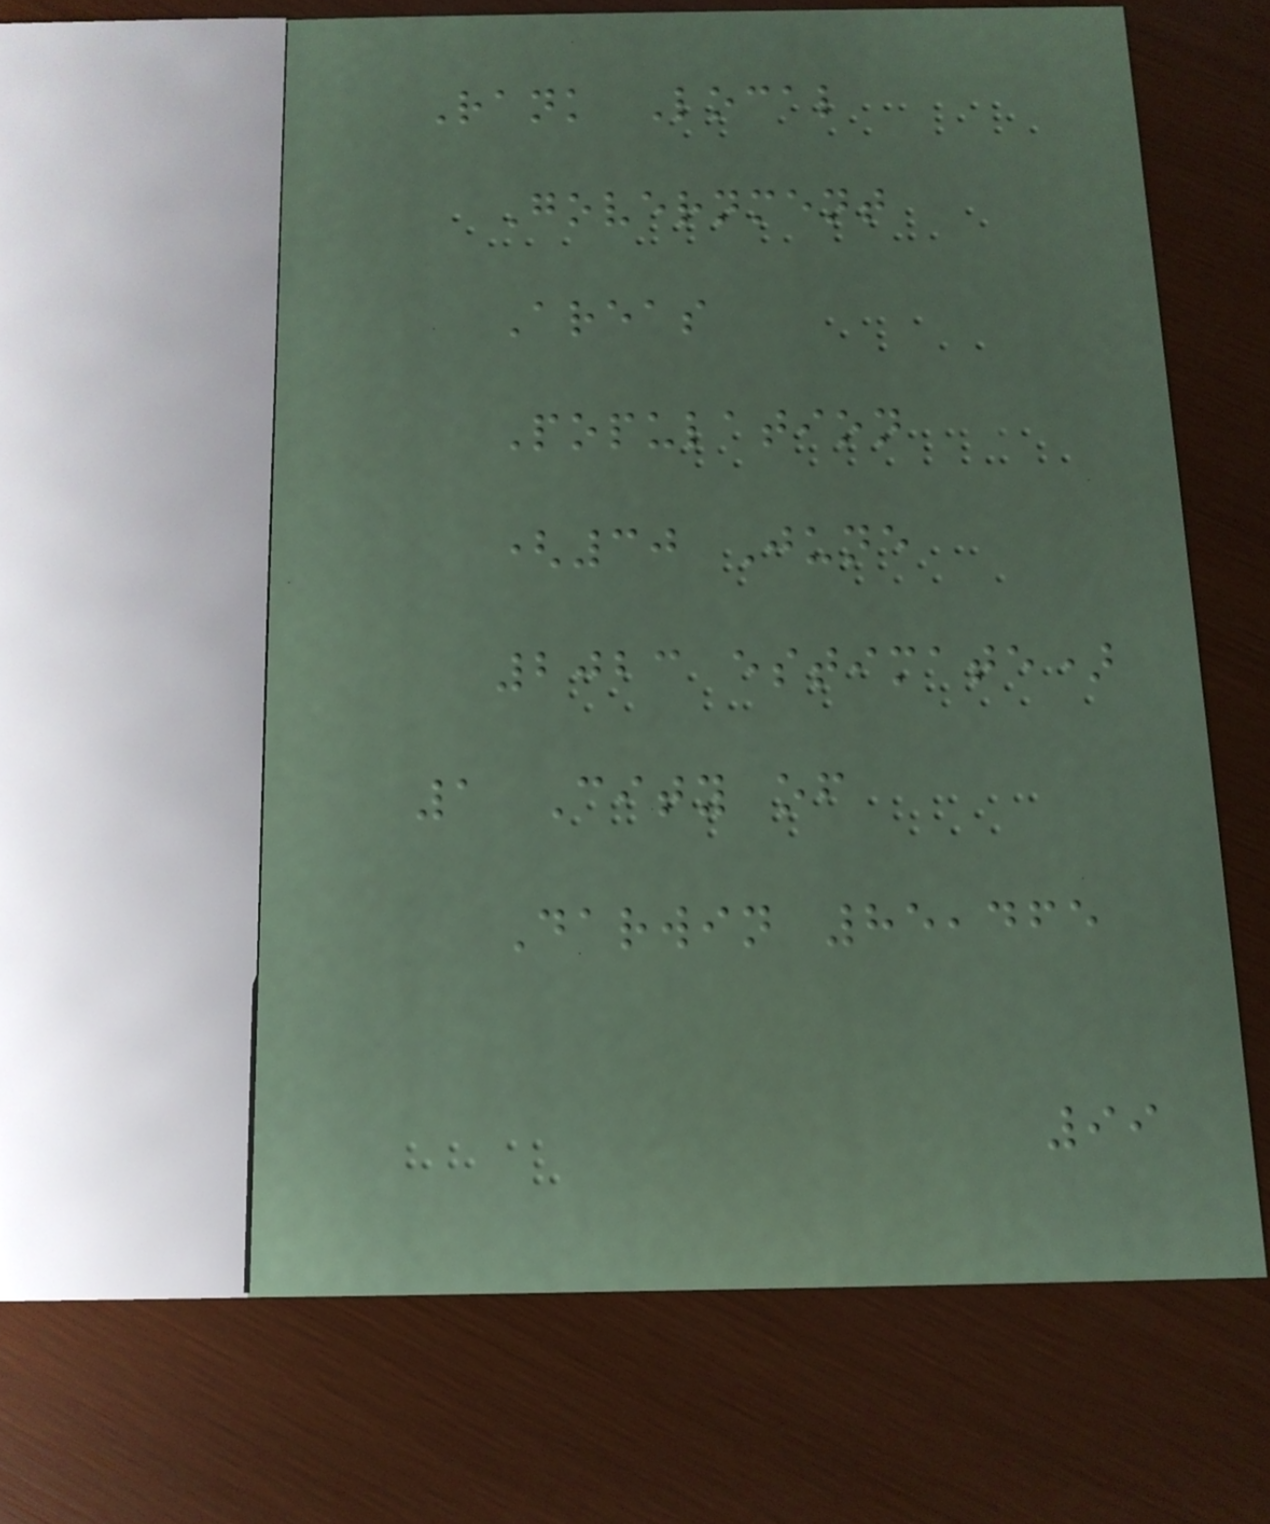Rank Local
Government
Areas
Population
(30 June
2023 estimate)
1 City of
Darwin 85,465
99
